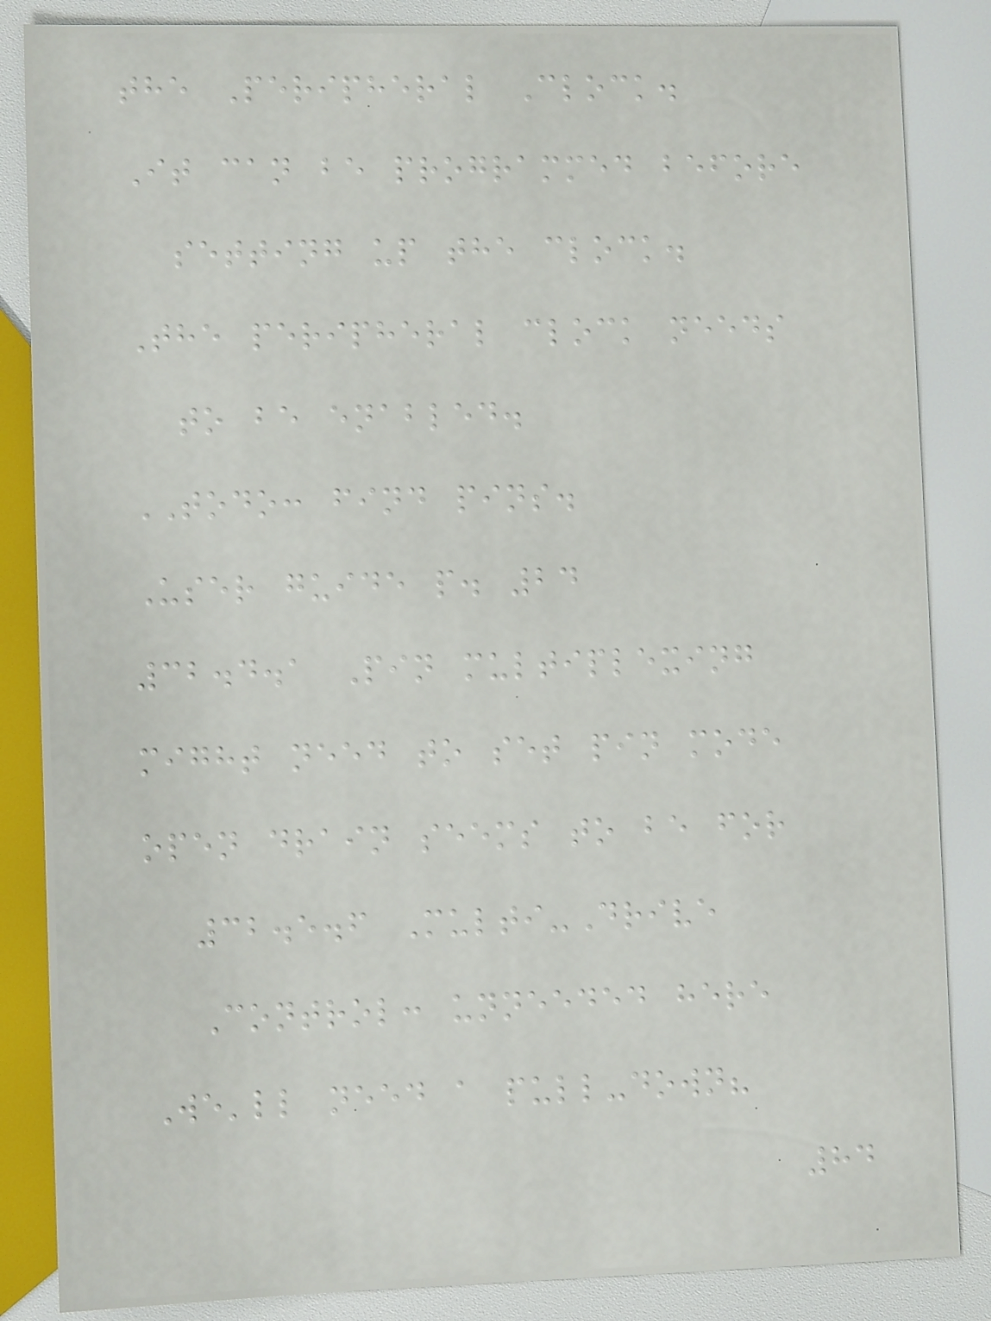the Peripheral Clock.
It can be programmed before
setting up the clock.
The peripheral clock needs
to be enabled.
TODO: find pins.
User guide p. 24
32.4.1 Pin multiplexing
might need to set pin mode
open drain seems to be for
32.5.6 Multi-Drive
Control: unneeded here
We'll need a pull-down?
84
